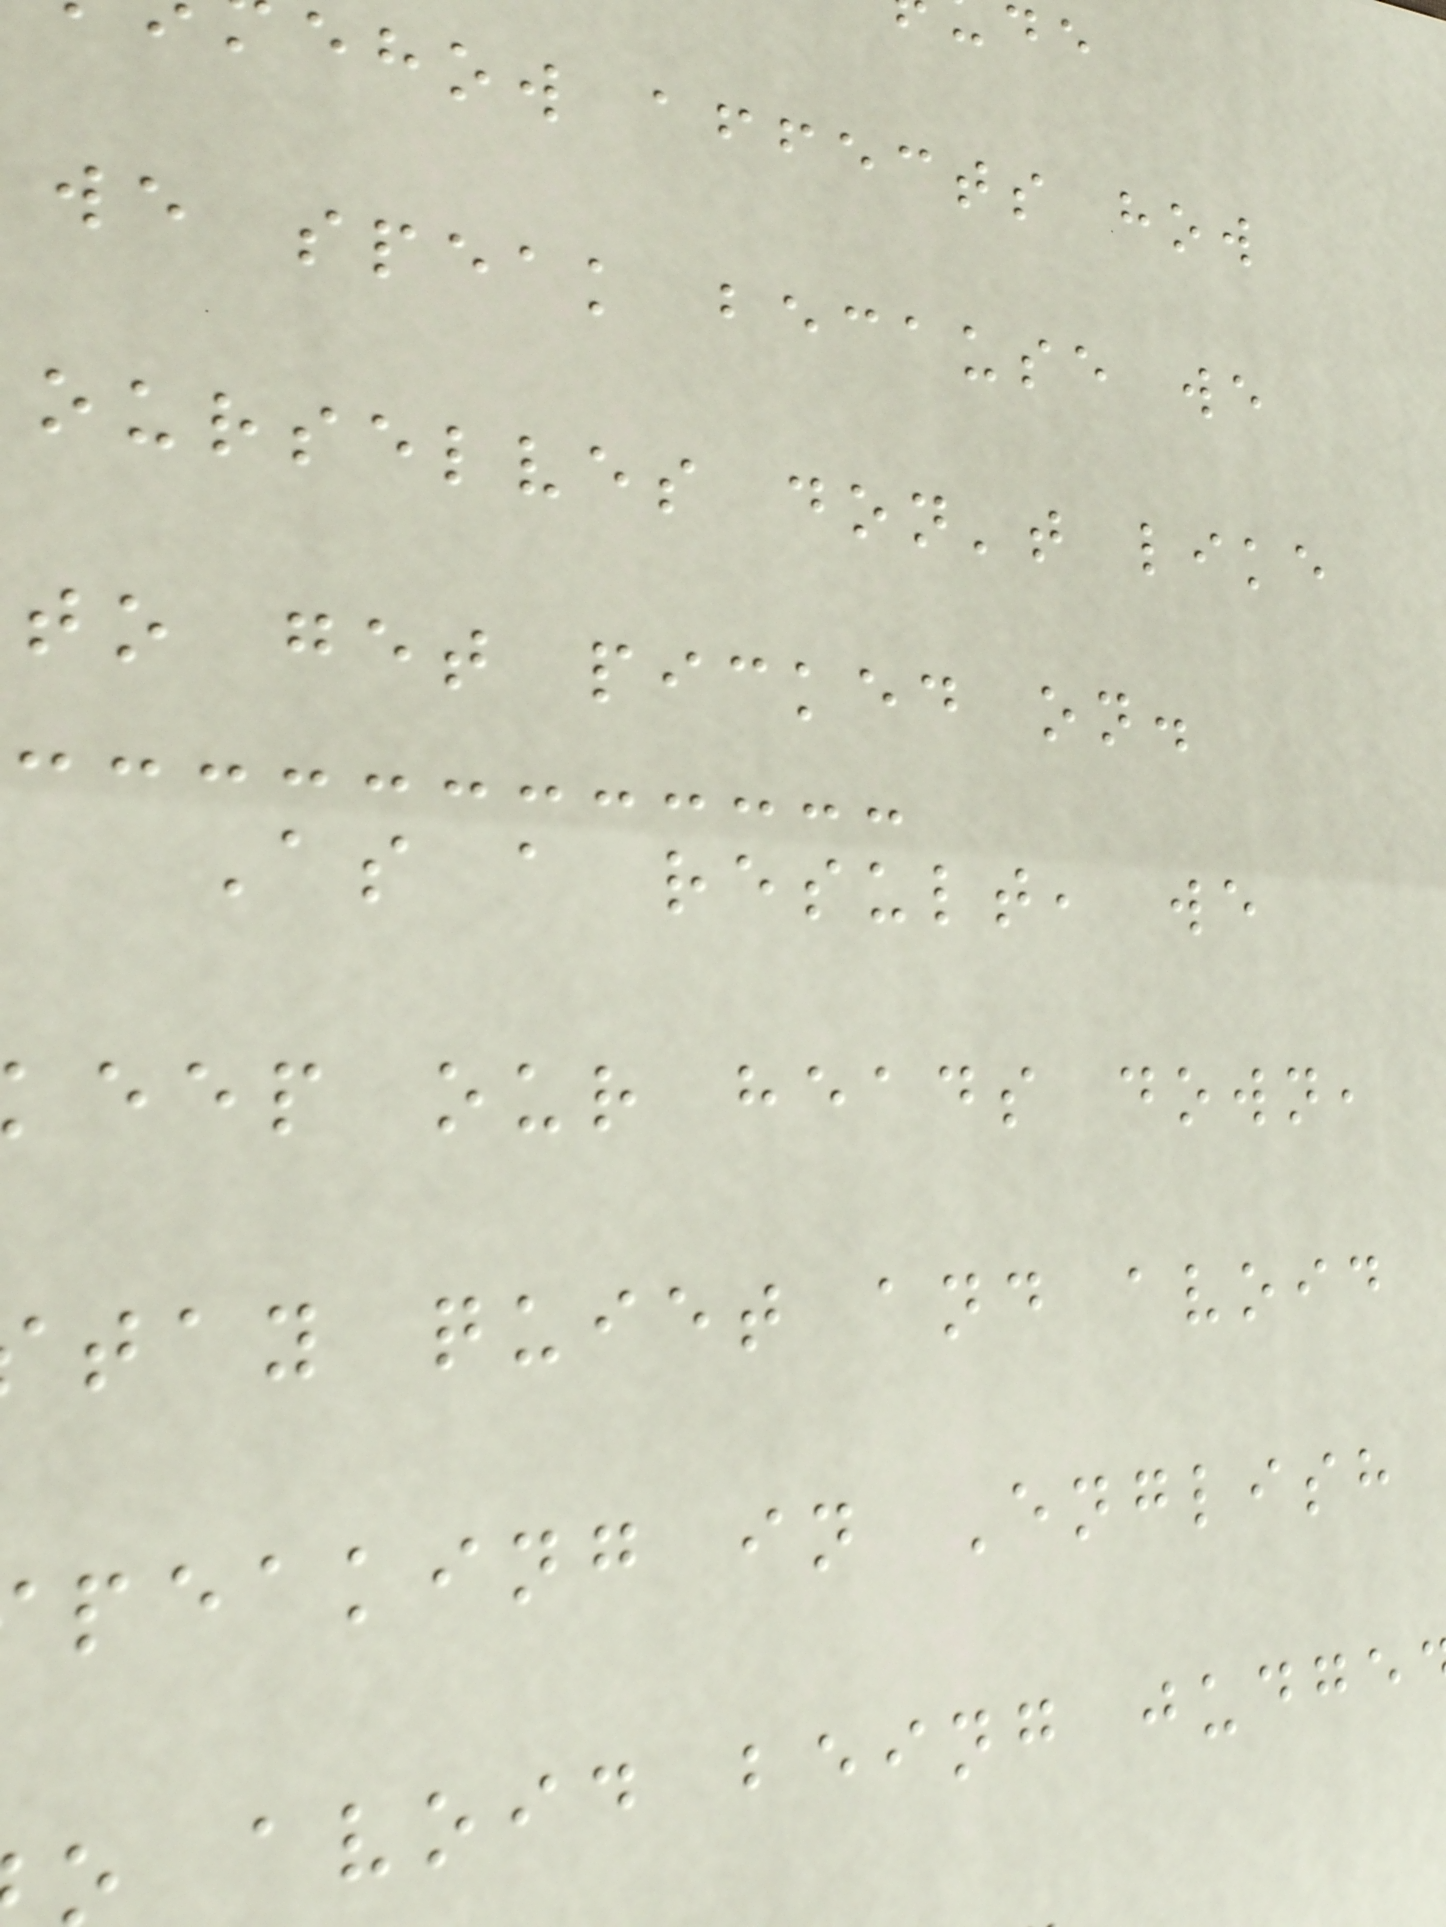ehow affects how
we speak because we
ourselves don't like
to get picked on.
As a result, we
eep our heads down,
tay quiet and avoid
peaking in English
avoid being judge
